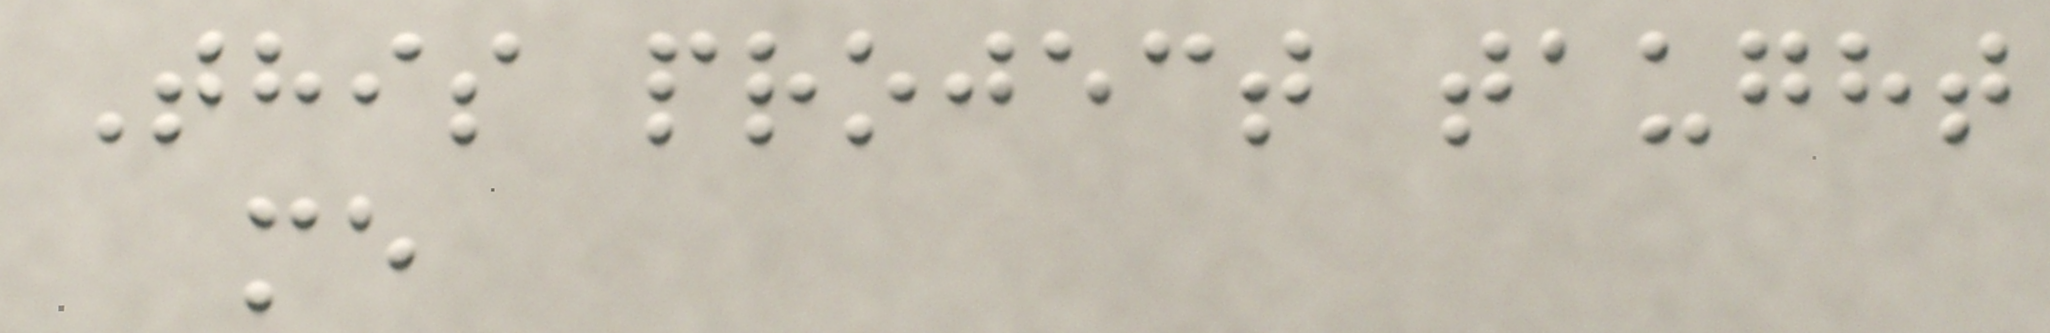This project taught
me
